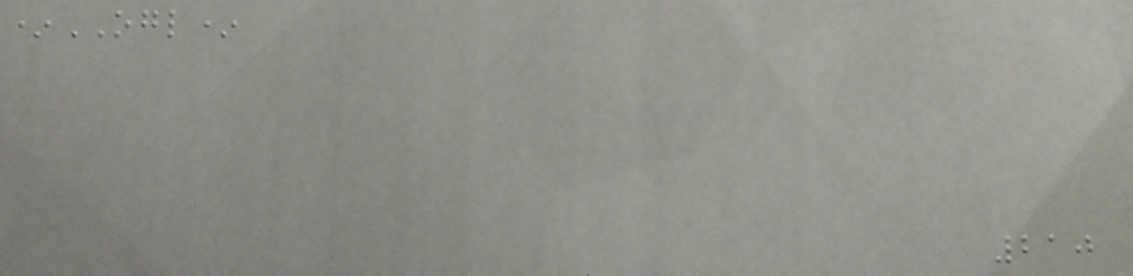*OGL*
210
